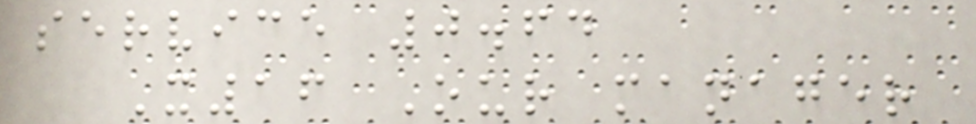service 0.64
X16 Our manager
